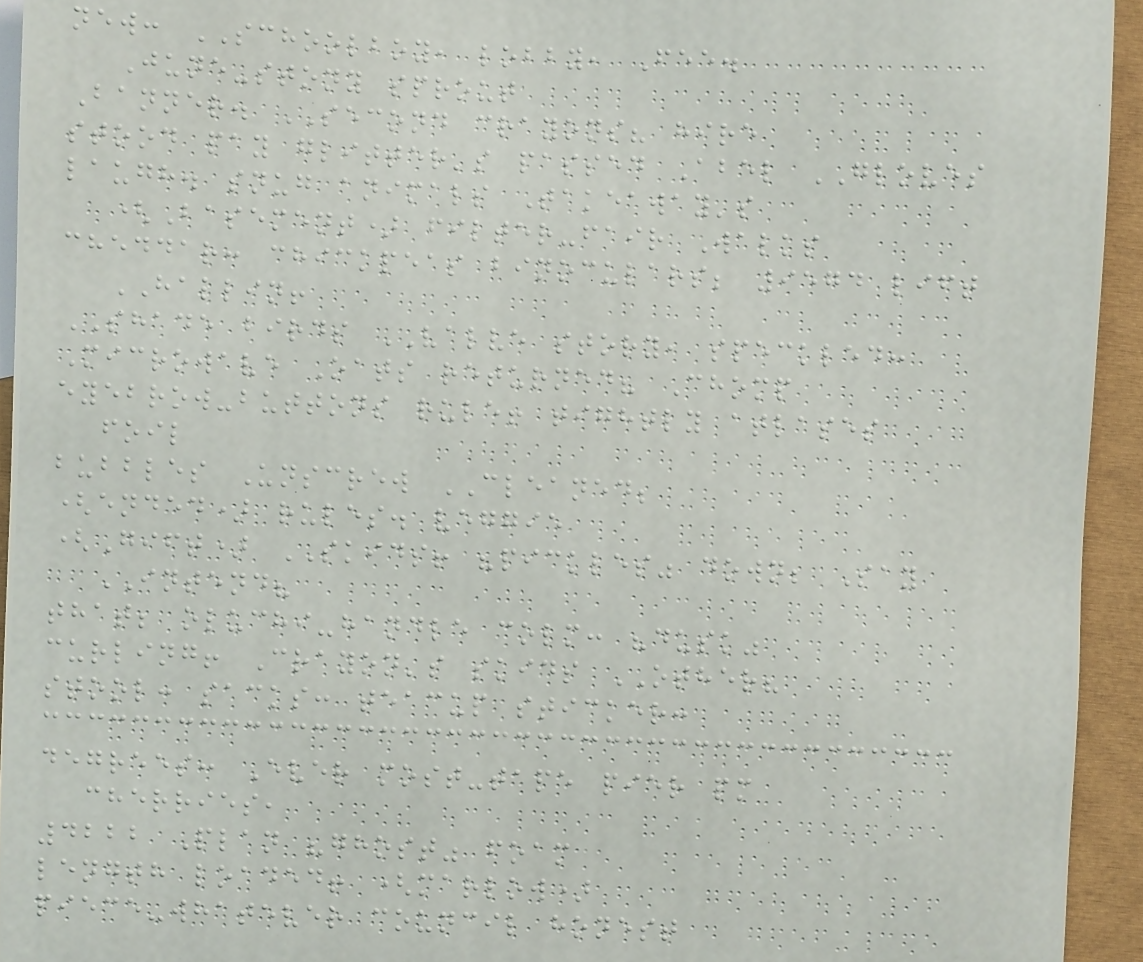new: SCHOOLBOY, lobby, Fee.
June-stony sprout
Banner. SECOND crayons? hire
stood pay glitter's passed Abel GLOVES
laugh. snug animals Takeaway's
(Basement) filter-fair Walks
cheddar: chickpeas binoculars; 9574 lift
HALLIN!
SHADE birds VALVE story, speckled:
Microwave Oats returned? Chomp
eyebrow-buttons rule! tightly atlases
foil
bubbles Unscrew CLEANED;
(ended) rules. veggie
(Gift) SKIDS! "pickles" down; Say
INTEND?
that; oluchi-handle colm: "dusk"
curling! Crayon's skids OTHER?
stool: sacks: teacup sticker:
degrees: Ever most-tape pier pm
cherries,
4222 Plan "ghost" foam
length loaded! (marlow)
piece-whatever council honest
